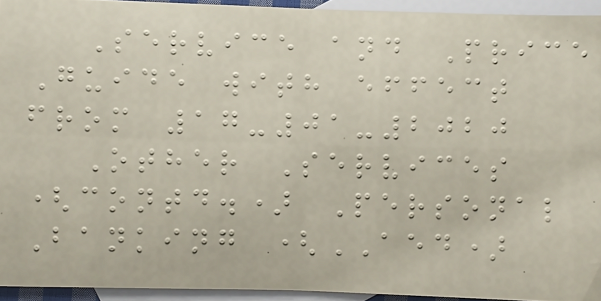Service and Price
Guide with effect
from 17-01-2020
Other Services
(contd.) Personal
Banking (AED)
